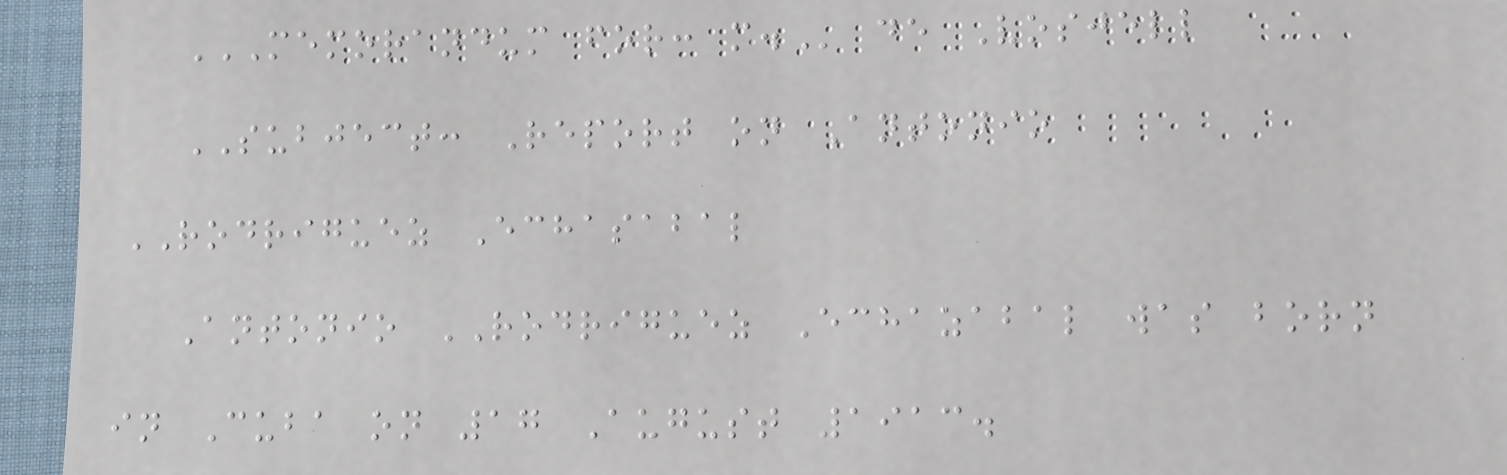MEMORANDUM FOR: M. de Vosjell
SUBJECT: Report on Antonio
RODRIGUEZ Echasabal
Antonio RODRIGUEZ Echazabal was born
in Cuba on 17 August 1913.
